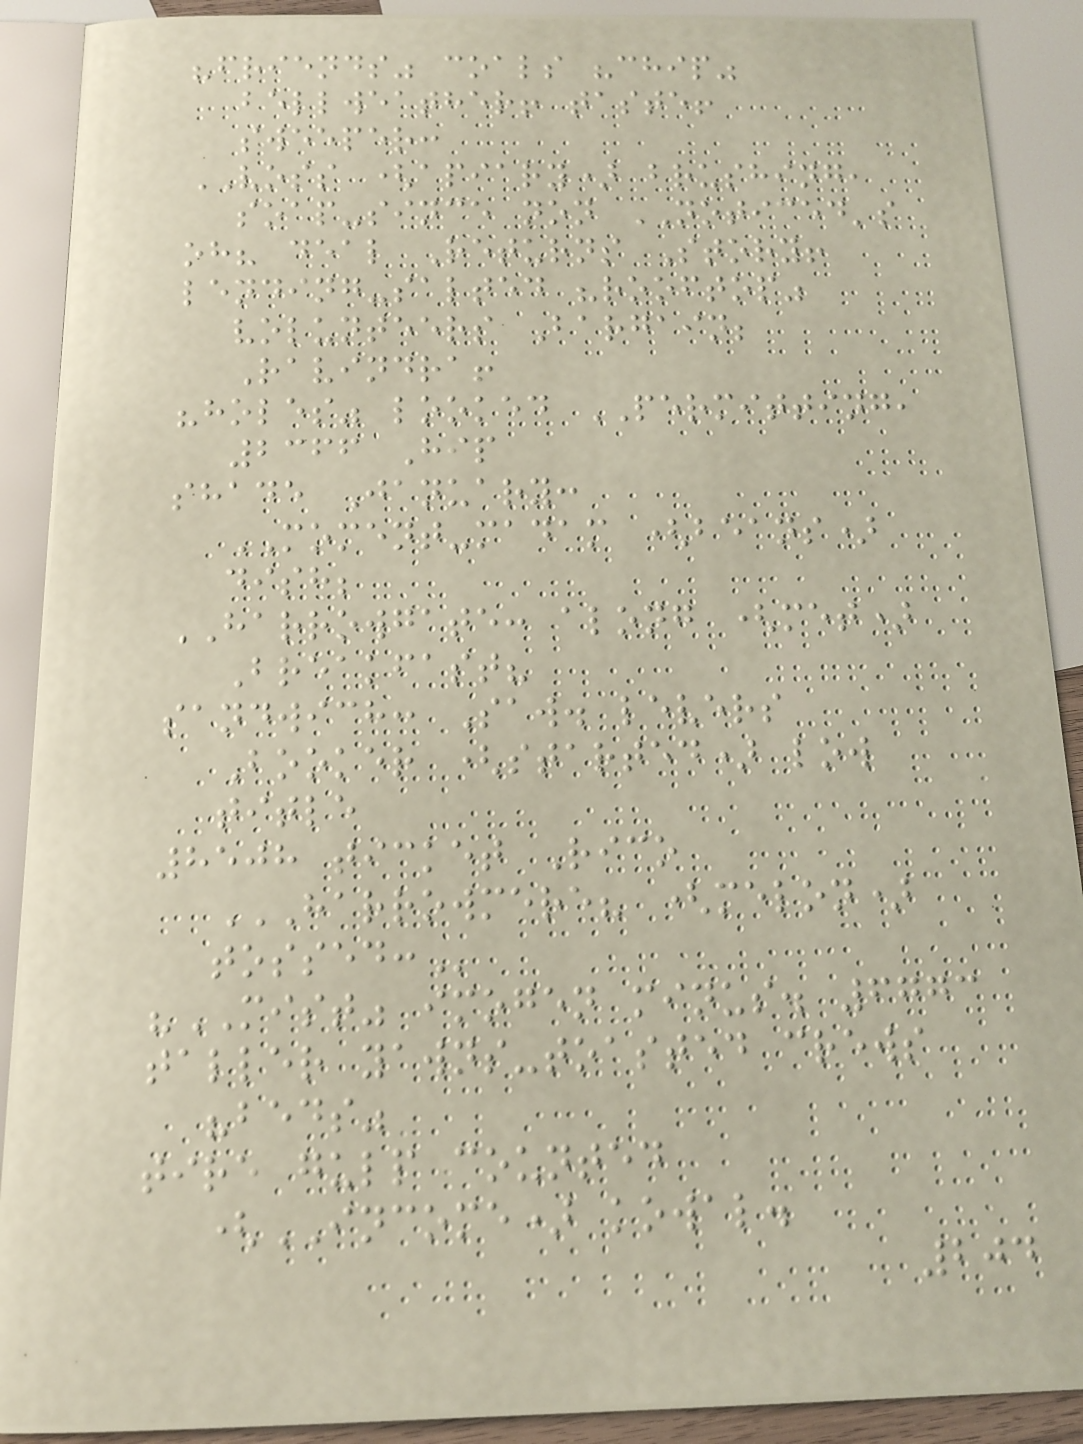"friends" coals "chip"
bellweather! taste!
sweeper:
VOSS (apiary) brushing,
soap-since non NOTICED's
oh? deal Returns Story!
lending-salted "rooftop"
volunteers Bargain;
Ravindra!
"holes" looked PERMITTING,
2366 Hip
shade January:
MOMENT-madam (beans)
dish;
HARROWGATE: along (met)
Breakfast?
sandwich: Saw. levers
Booker (started) low
title
8508 ticket Rico
HARROWMERE? (MELON)
TOSSED:
"MIST" imogen minus. 6773
taller yawns-toasted crews
"beds"
tire gulp counted
(INCOME) kowal.
204
